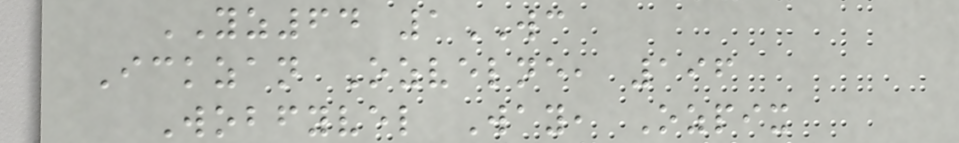YZ64 1WC
Ickzan Ozvelne, 196
Wobfyvel Way, Ozpix
